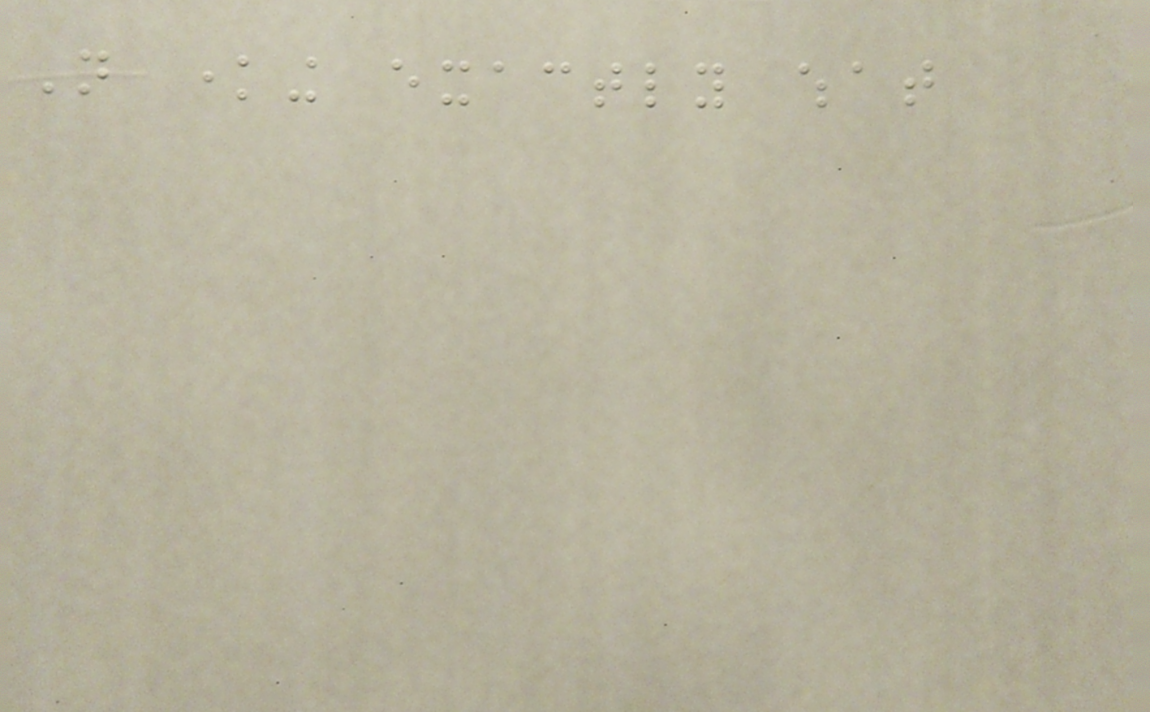Not knowing exactly what
